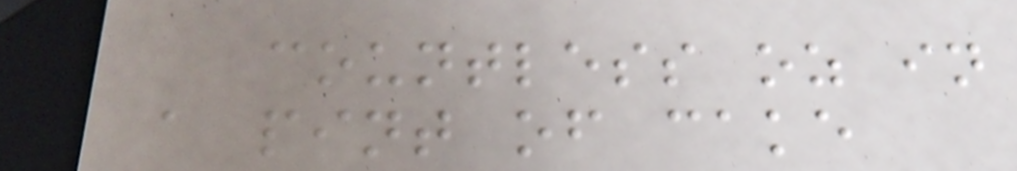countless oz in
a pint of cake
